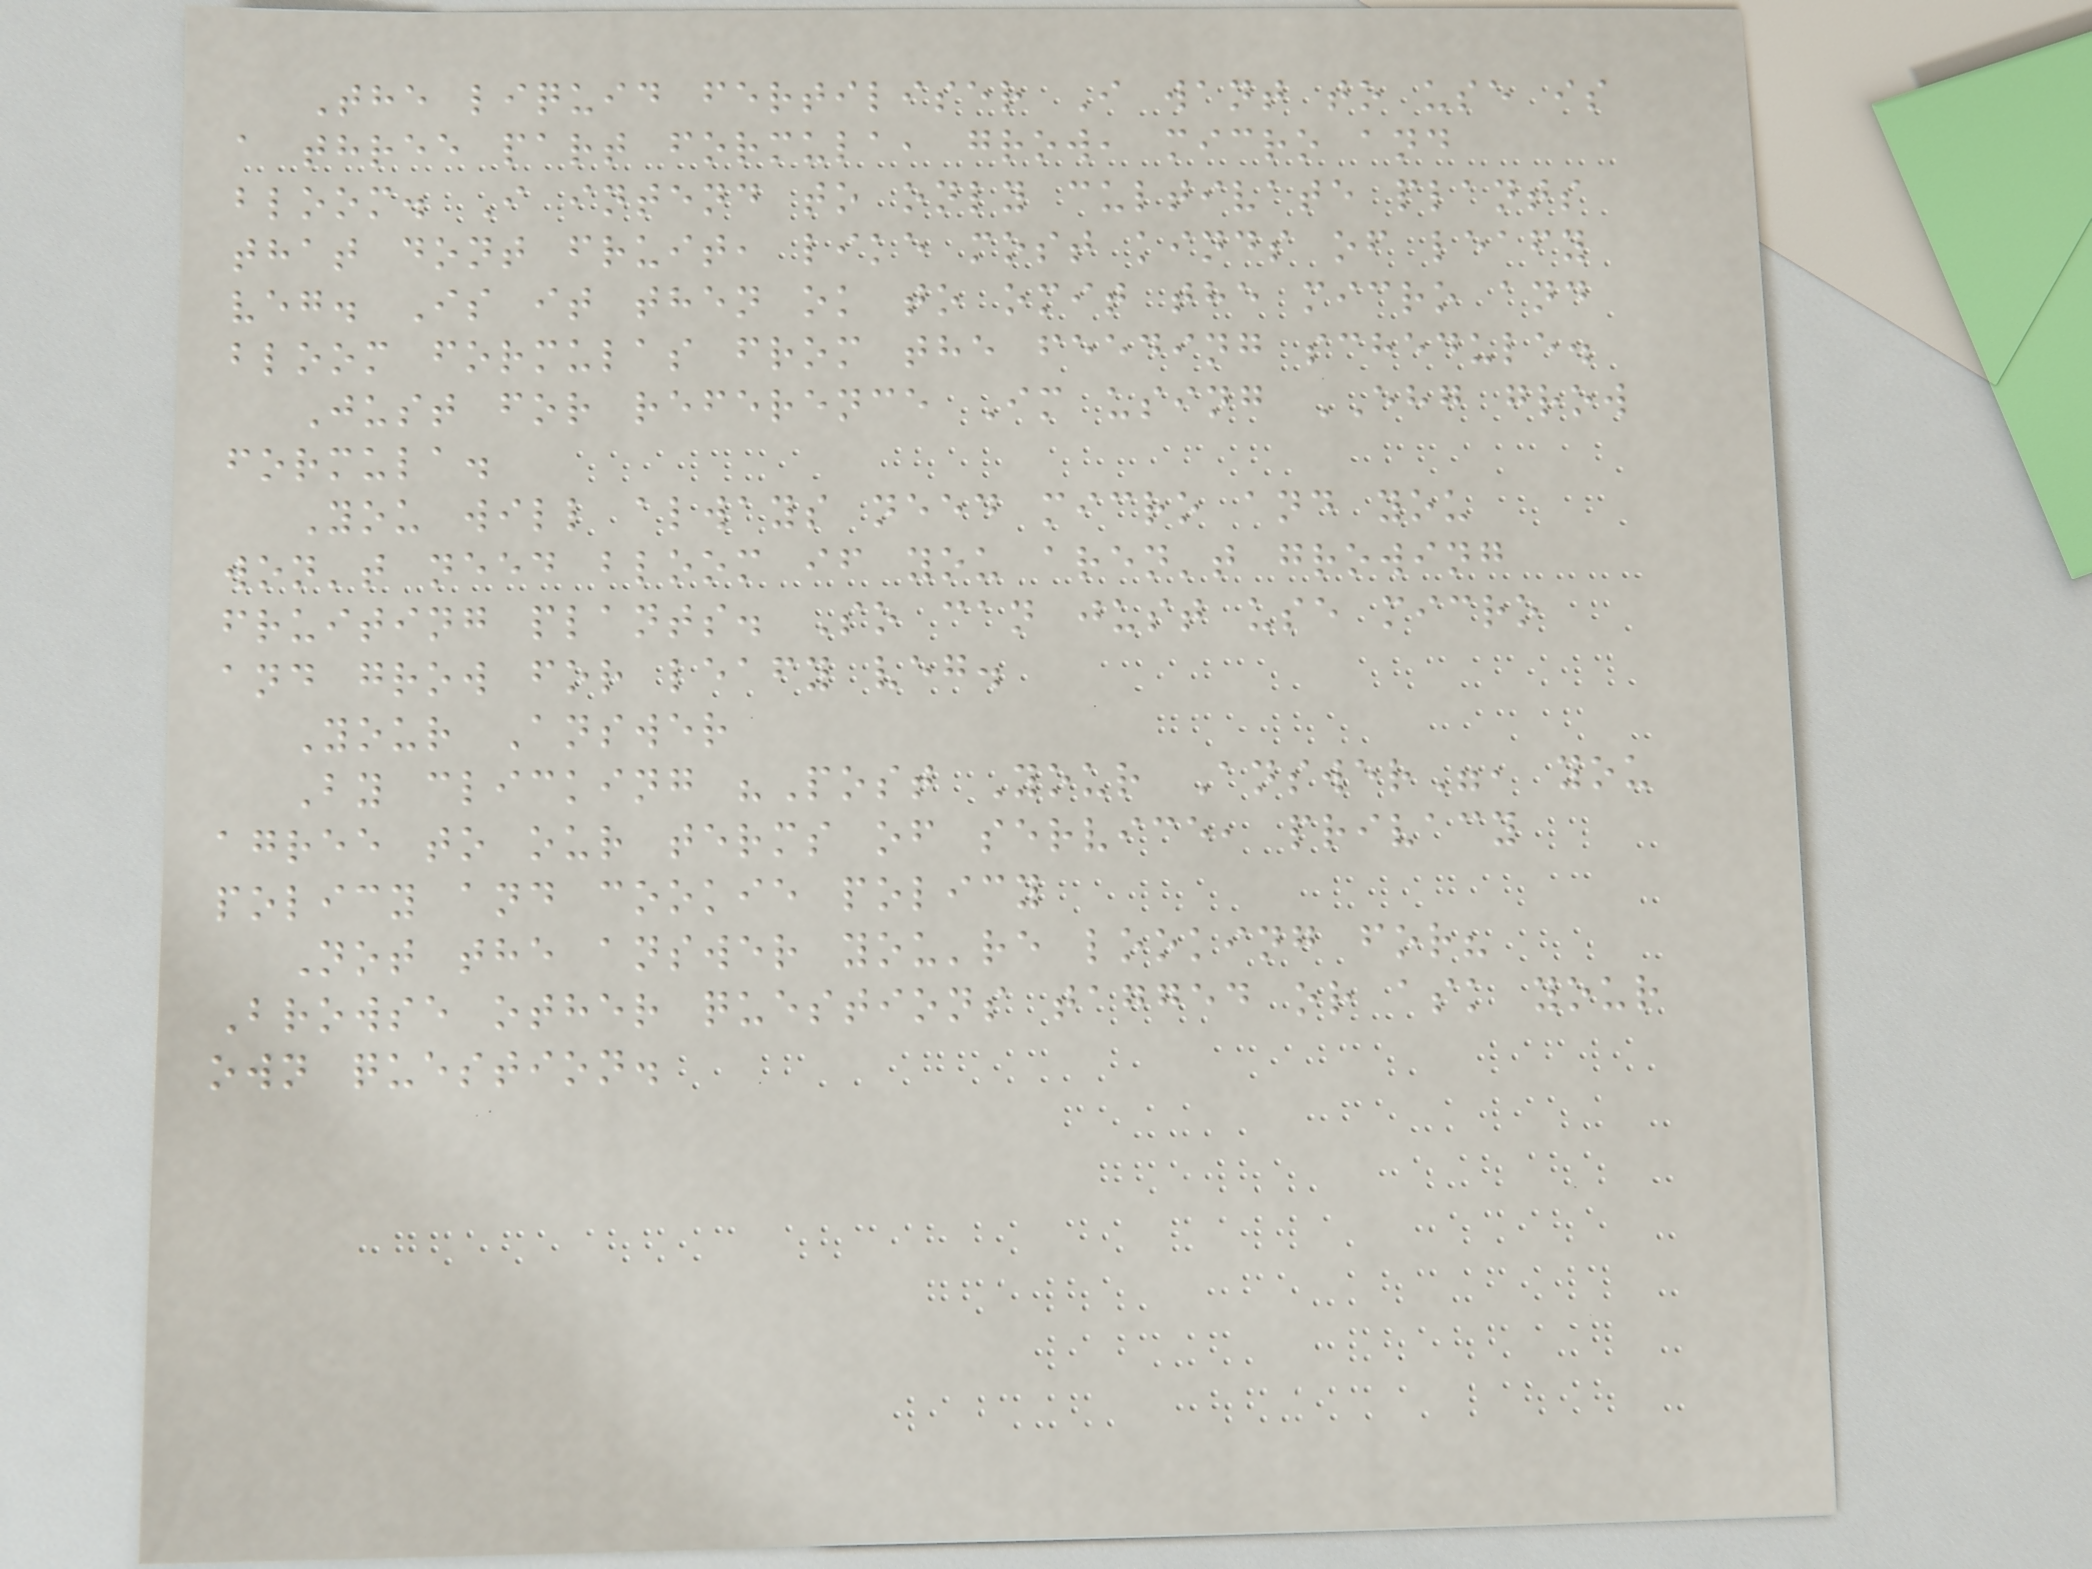The liquid fertiliser I want to use is
a three part formula, grow, micro and
bloom. I intend to only cultivate plants
that dont fruit, like most kinds of leafy
veg. Is it then ok to omit the micro and
bloom formulas from the feeding schedule.
Just for reference Im using EHG grow
formula.
You will always need micro and you
won't need bloom if you aren't growing
fruiting plants. So can just use micro
and grow for leafy veg.
Your Answer
By clicking "Post Your Answer", you
agree to our terms of service, privacy
policy and cookie policy
Not the answer you're looking for?
Browse other questions tagged or ask your
own question.
